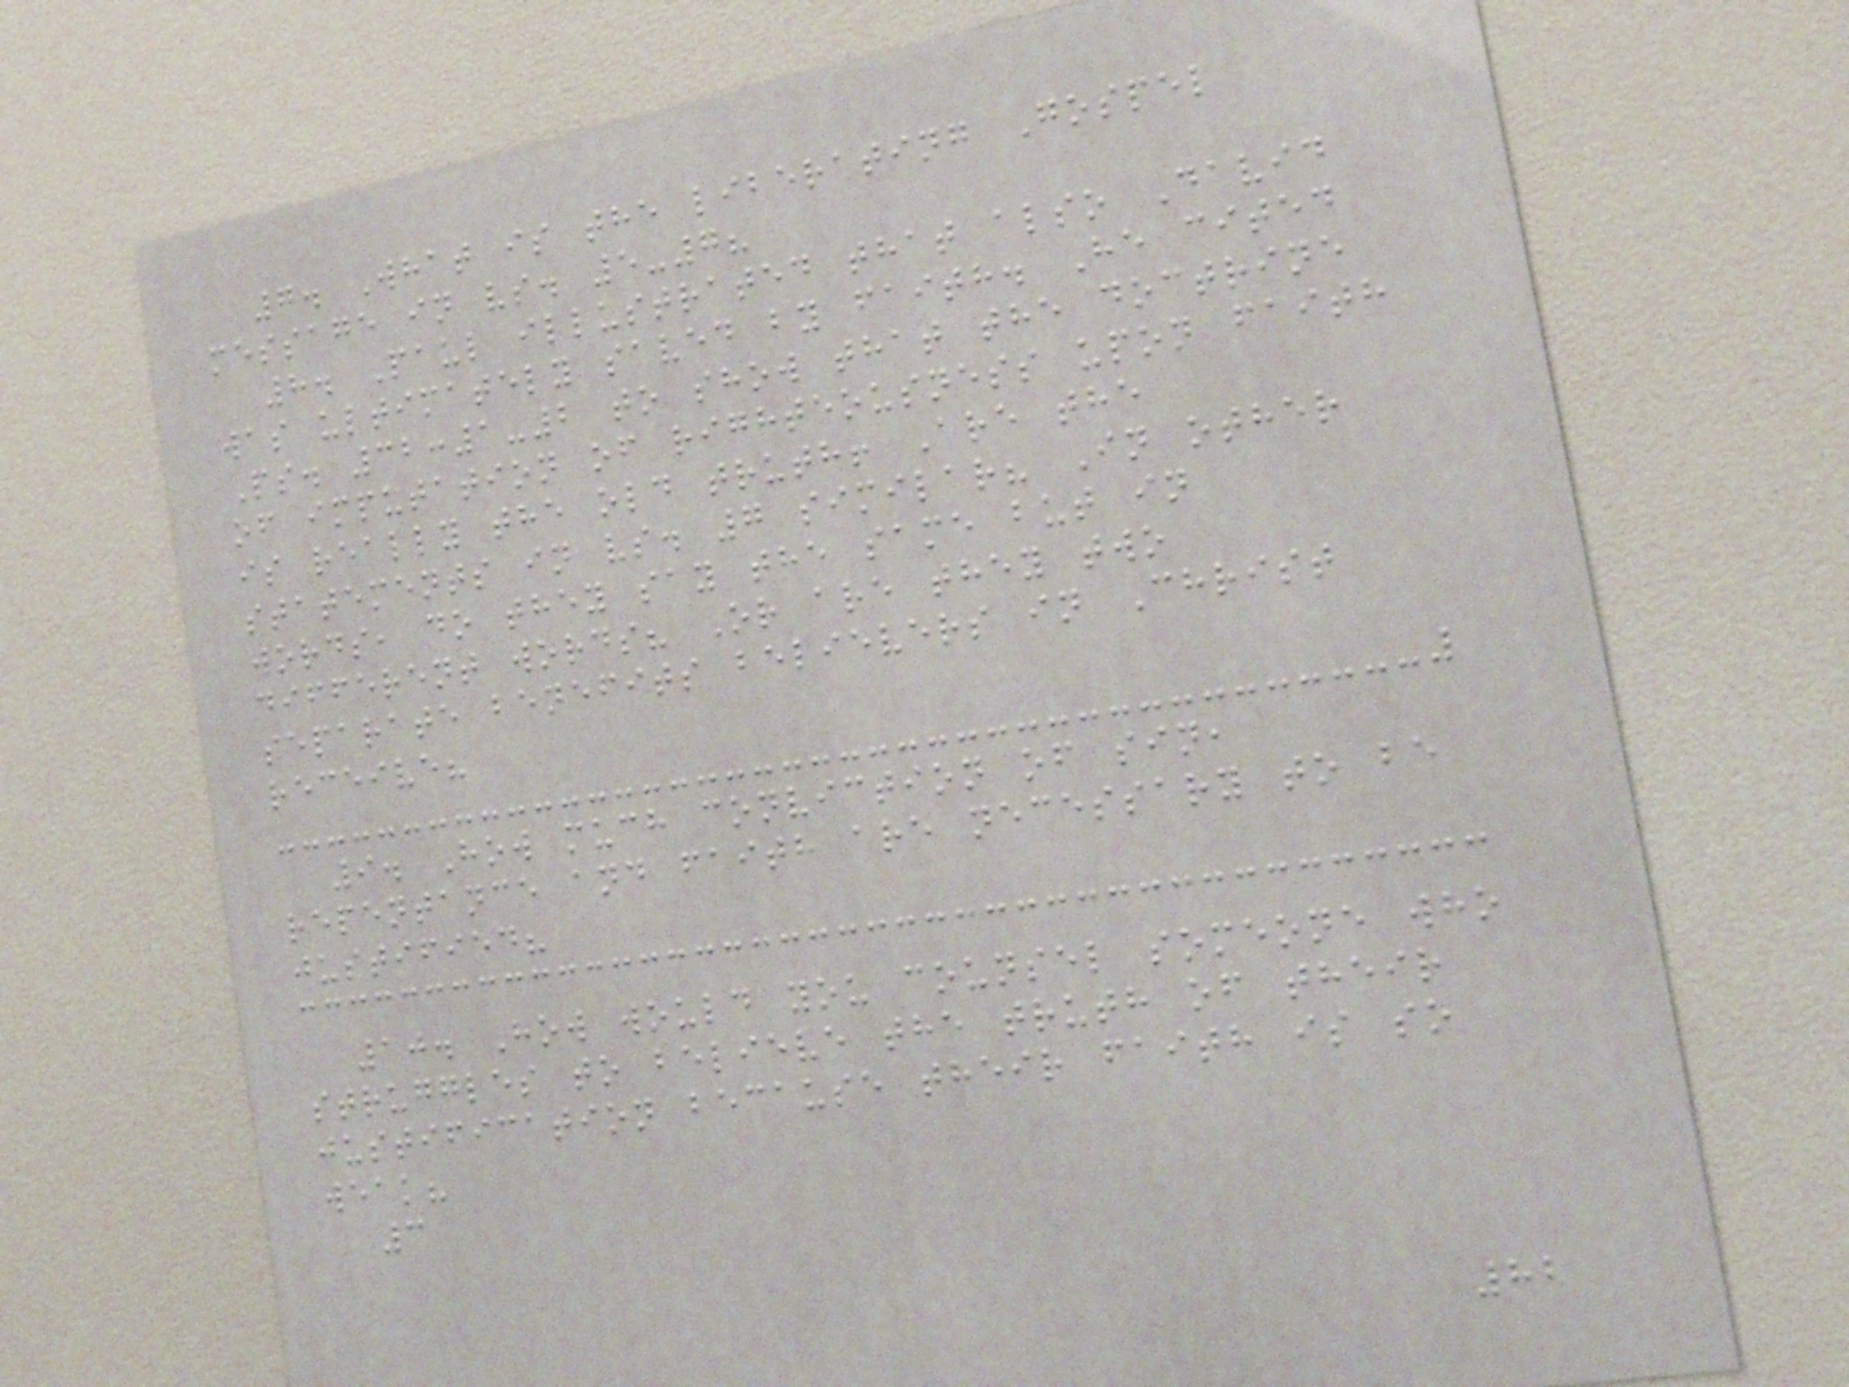7. What is the liberating Gospel
message in vs. 5-7?
8. Paul illustrated that also David
was ultimately saved by faith. He cited
Ps. 32:1-2 to show that the doctrine
of imputation of righteousness upon faith
is really the old truth! Are the
statements in vs. 7 similar? In other
words, do they say the same but in
different words? Or are they two
separate benefits believers in Christ
receive?
9. How much conviction of sin,
repentance and faith are necessary to be
justified?
10. How would you counsel someone who
struggles to believe the truth of their
justification because their faith is so
weak?
3
82
